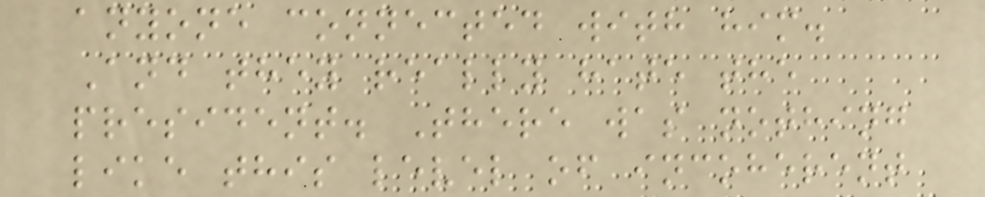anyone connected with him.
And they really hate the
president. There was nothing
like this level of incoherent
